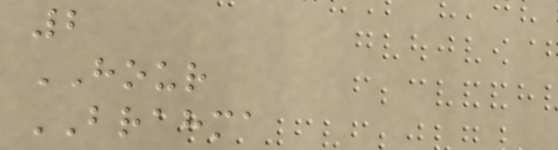2
HOUR
BRAHMA
